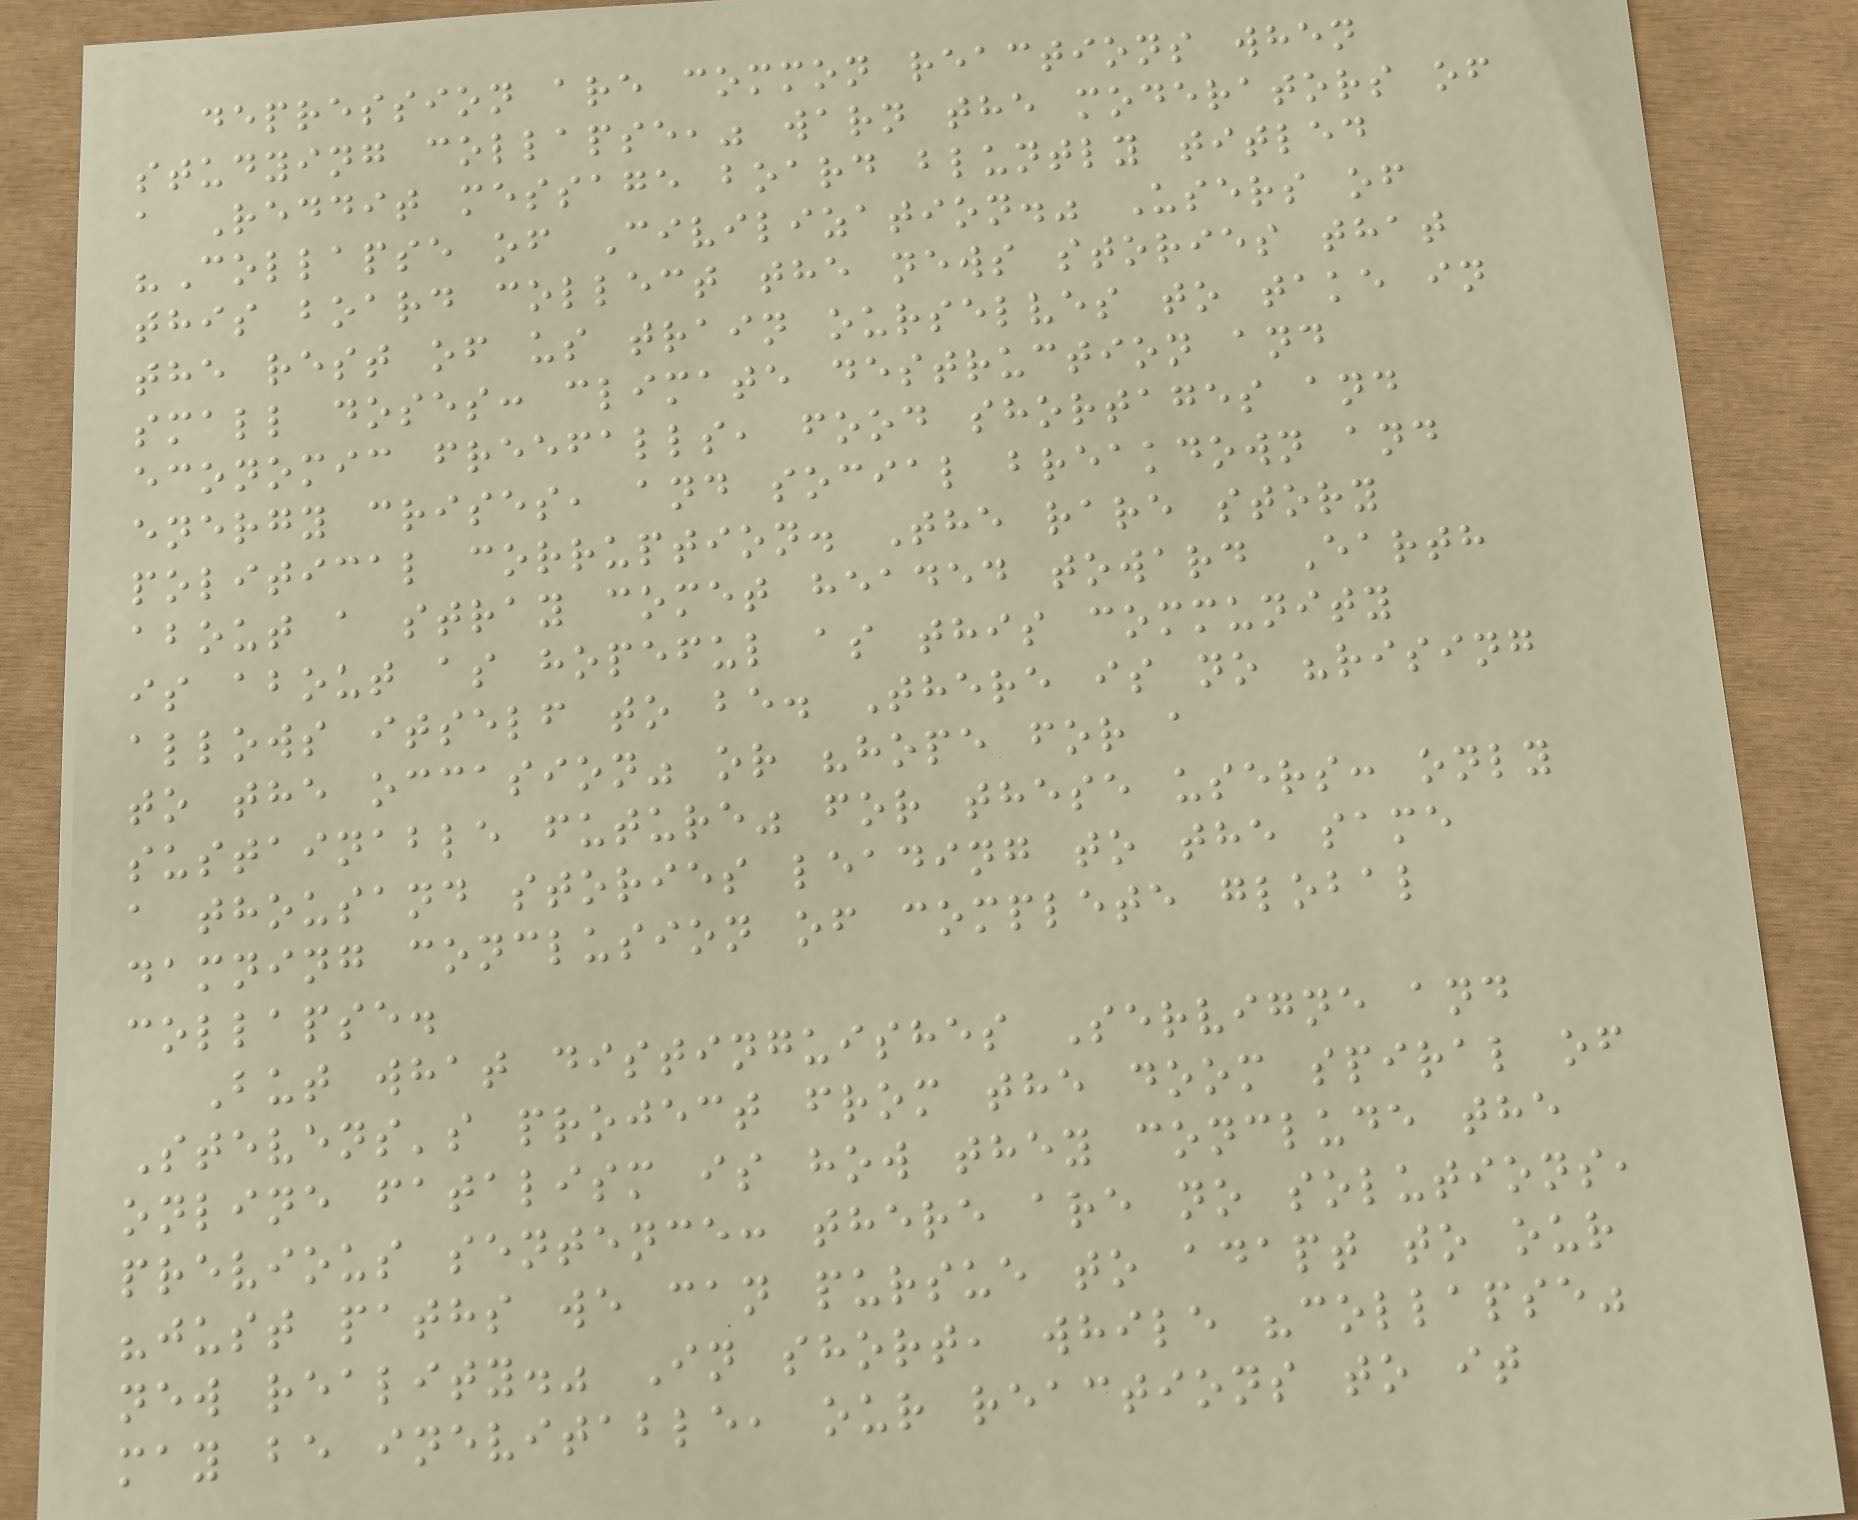depression are common reactions when
studying collapse," warn the moderators of
a Reddit message board bluntly titled
"Collapse of Civilization." Users of
this board collect the news stories that
the rest of us train ourselves to take in
small doses: climate destruction and
economic freefalls, food shortages and
energy crises, and social breakdown and
political corruption. The rare story
about a stray comet headed toward Earth
is about as hopeful as this community
allows itself to be. There is no "rising
to the occasion" or "hope for a
sustainable future" for these users: only
a thousand stories leading to the same
damning conclusion of complete global
collapse.
But what distinguishes Servigne and
Stevens's project from the doom spiral of
online fatalism is how they conclude the
previous sentence: there are no solutions,
"just paths we can pursue to adapt to our
new reality." In short, while "collapse"
may be inevitable, our reactions to it
